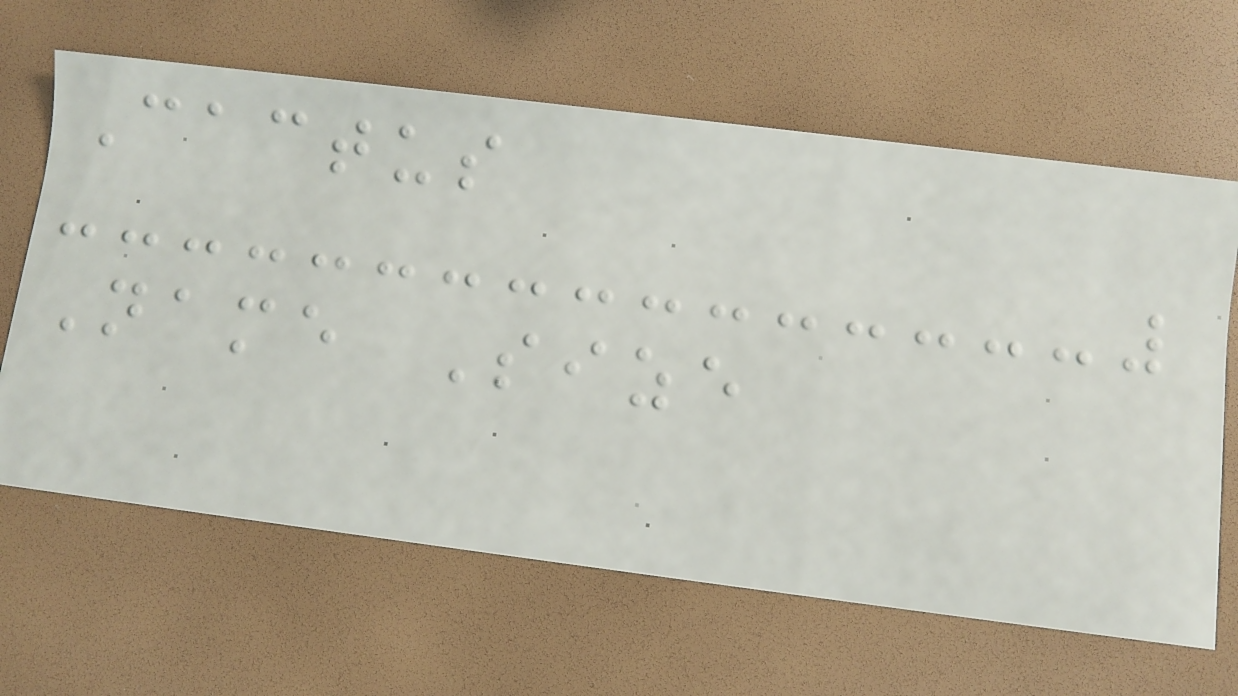Cactus
Name Size
